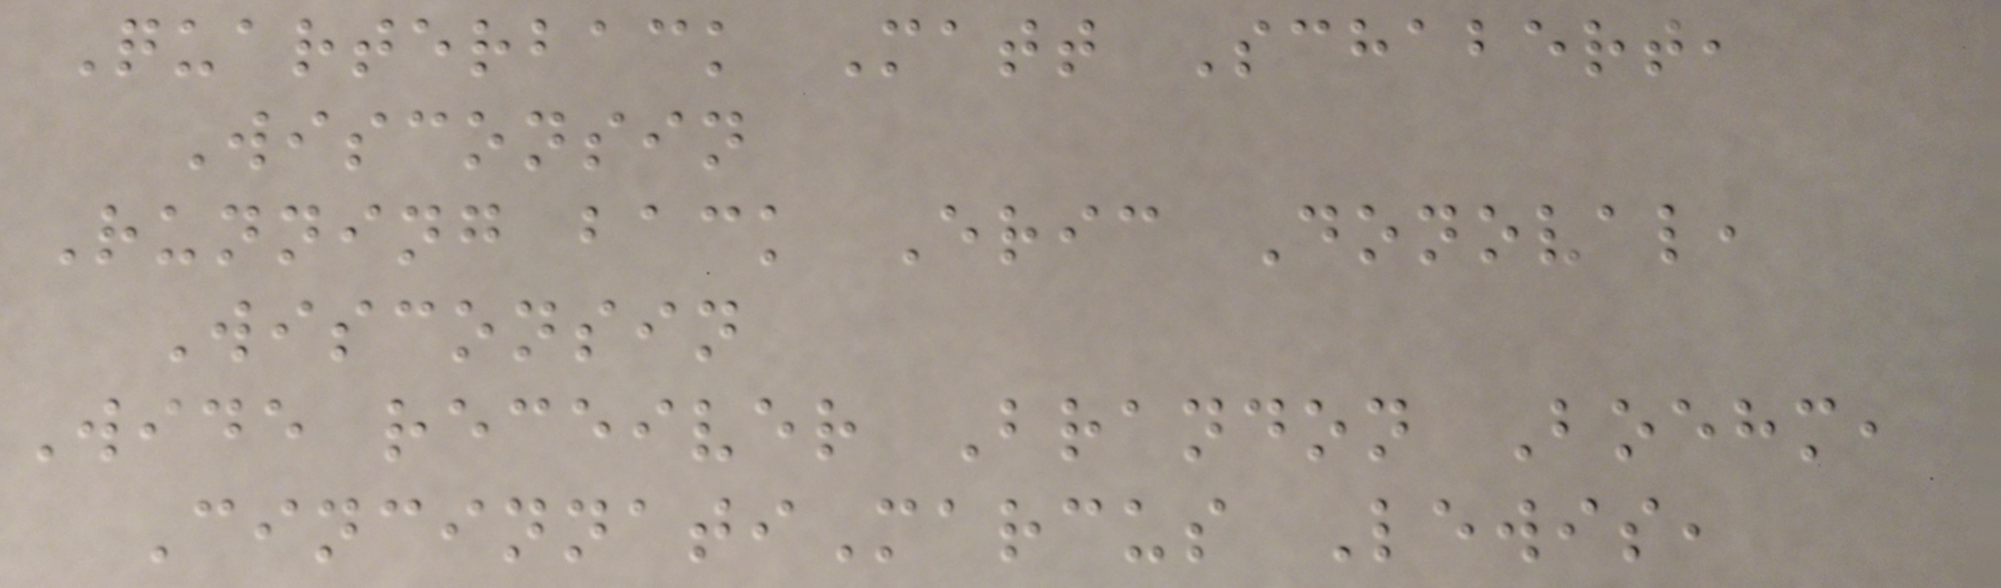Quarterback Matt Schabert,
Wisconsin
Running back Eric Donoval,
Wisconsin
Wide receiver Brandon Boehm,
CincinnatiMarcus Lewis,
